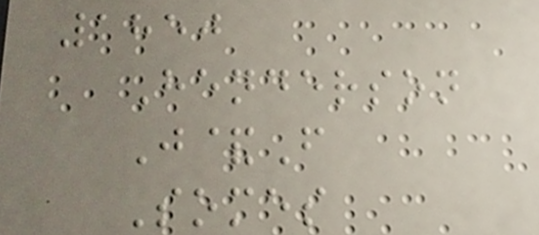1850
Henderson
J&F
Somes
